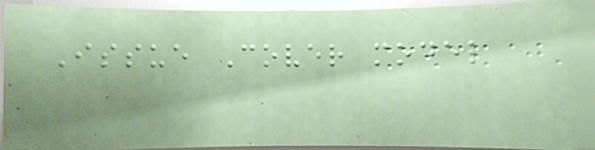Issue Cover model
